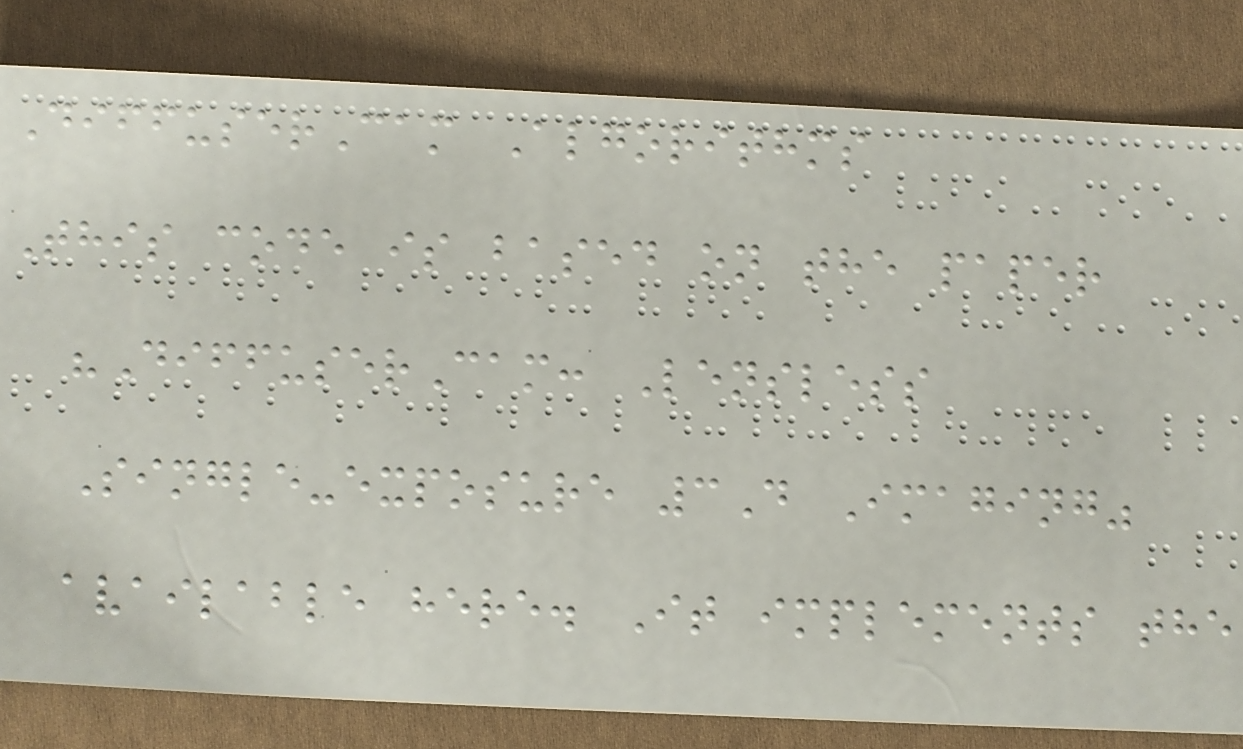DiffuserCam Algorithms
This code is based on the paper
"DiffuserCam: Lensless
Single-exposure 3D Imaging"
available here. It implements the
